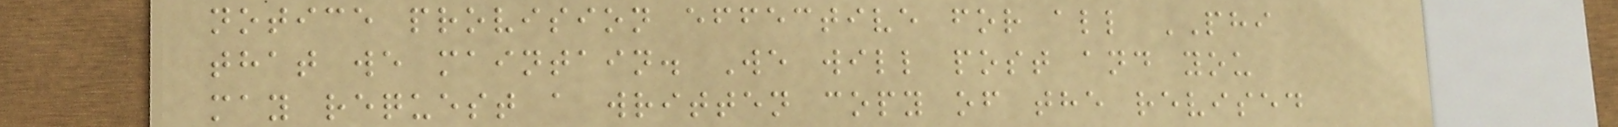notice provision effective for all PHI
that we maintain. We will post and you
may request a written copy of the revised
